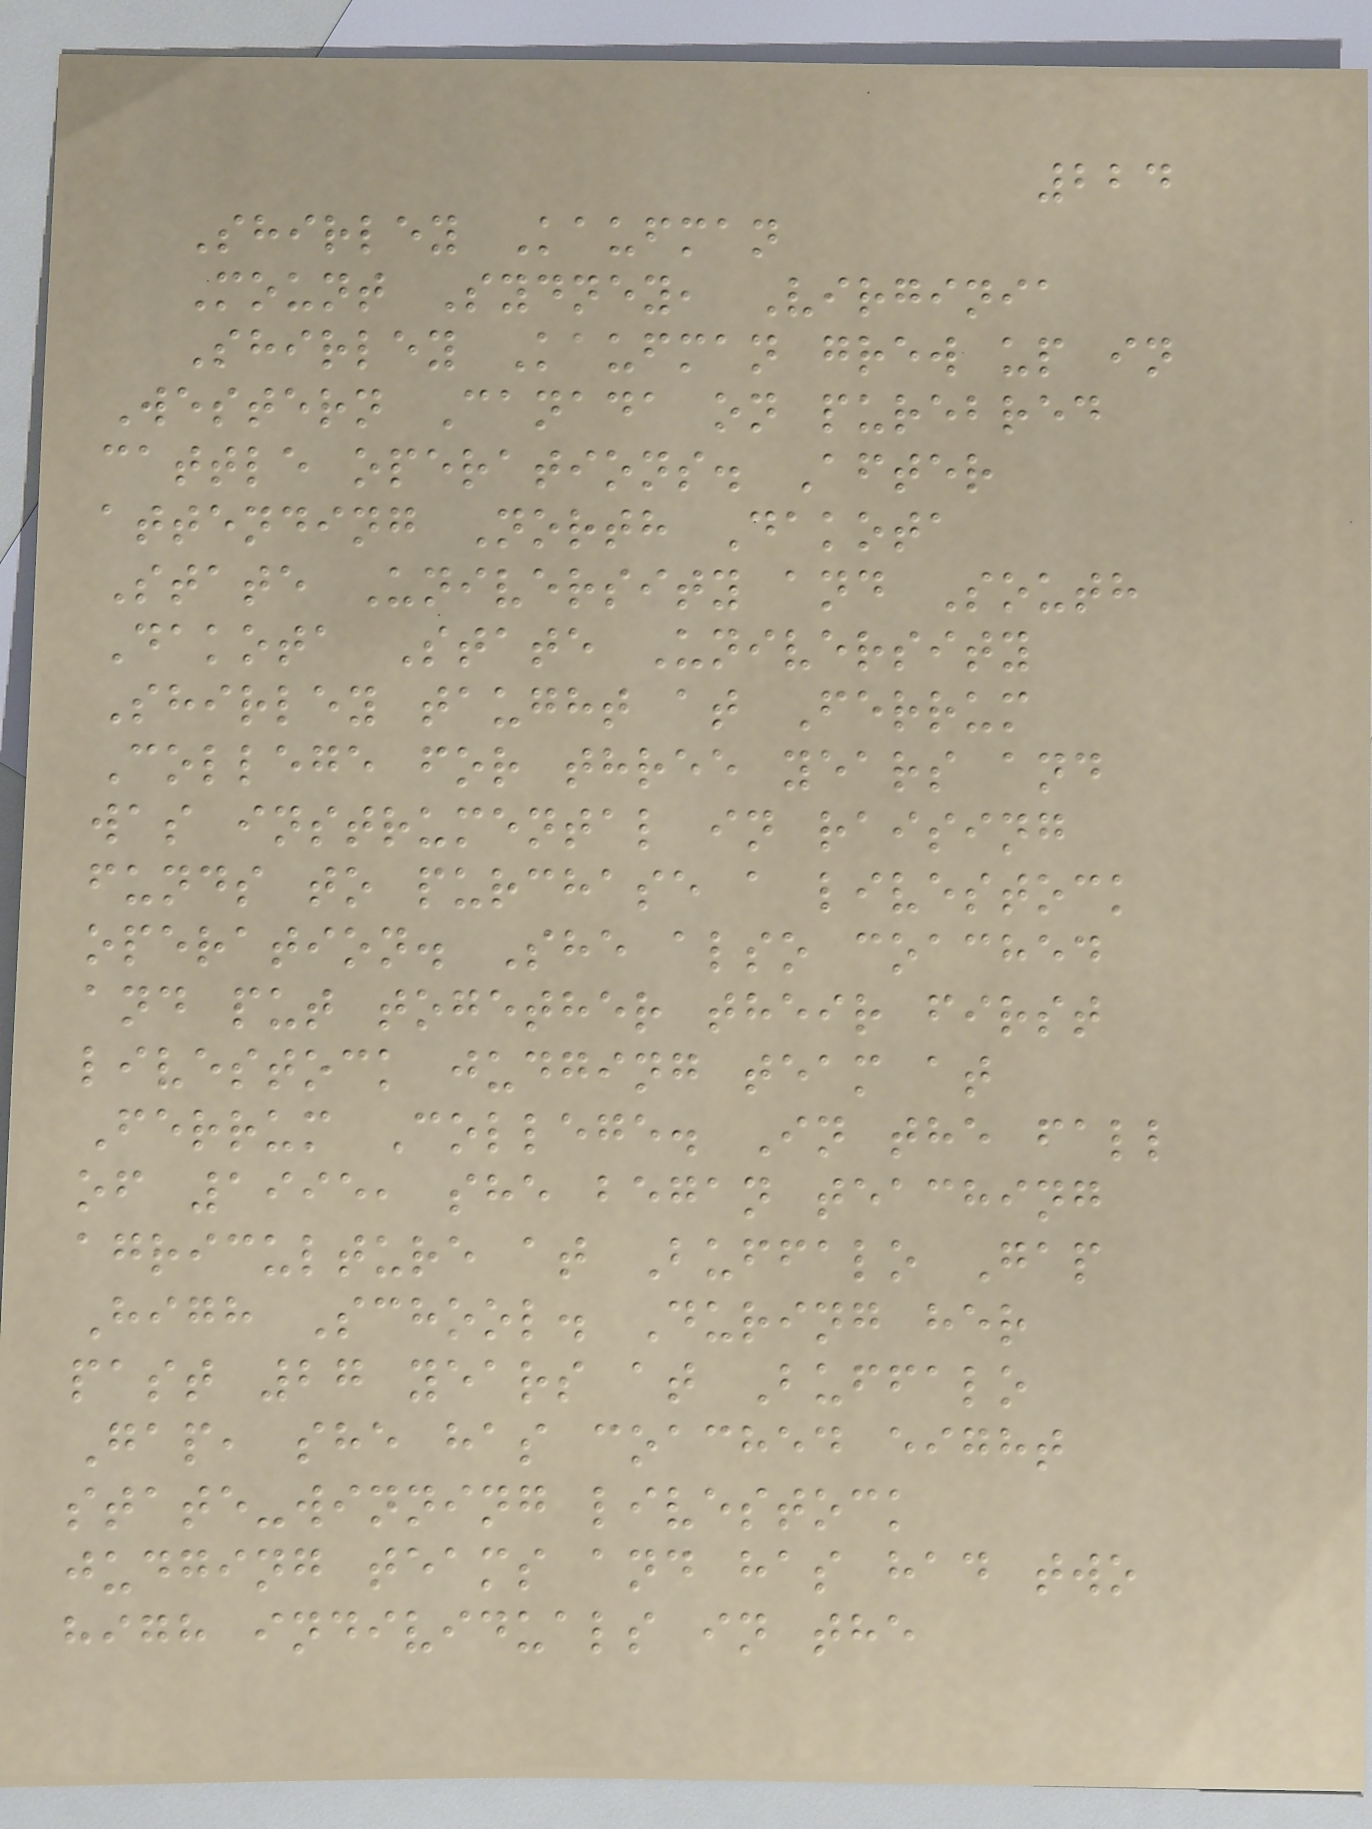224
Shirley Kaufman
Mount Sydney, Virginia
Shirley Kaufman grew up in
Western Canada on purebred
cattle operations. After
attending North Dakota
State University and South
Dakota State University
Shirley taught at Ferrum
College for three years and
was instrumental in raising
funds to purchase a livestock
operation. She also coached
and put together their first
livestock judging team at
Ferrum College. In the fall
of 1995, she began teaching
agriculture at Buffalo Gap
High School. During her
past 27 years at Buffalo
Gap, she has coached eight
state-winning livestock
judging teams and has had two
high individuals in the
